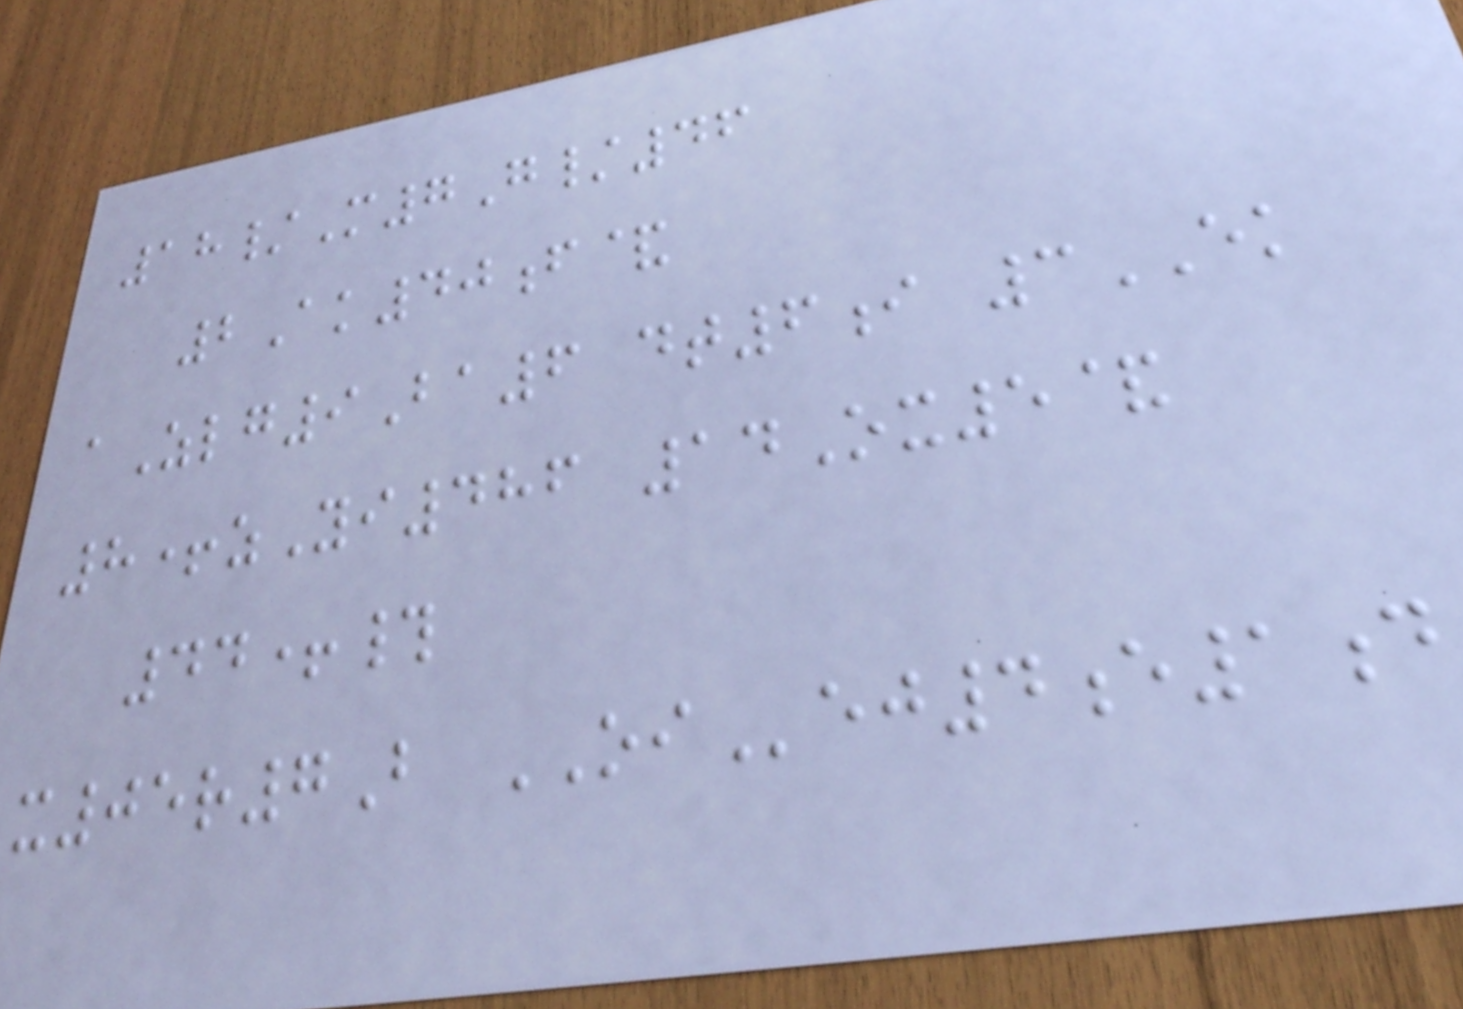18/M7G/46
2Ak40f&
aZlg9Ba6 dt6i 3EK
8+zYi486 14Ox5&
44+#
x05r7B OIej4e1d
